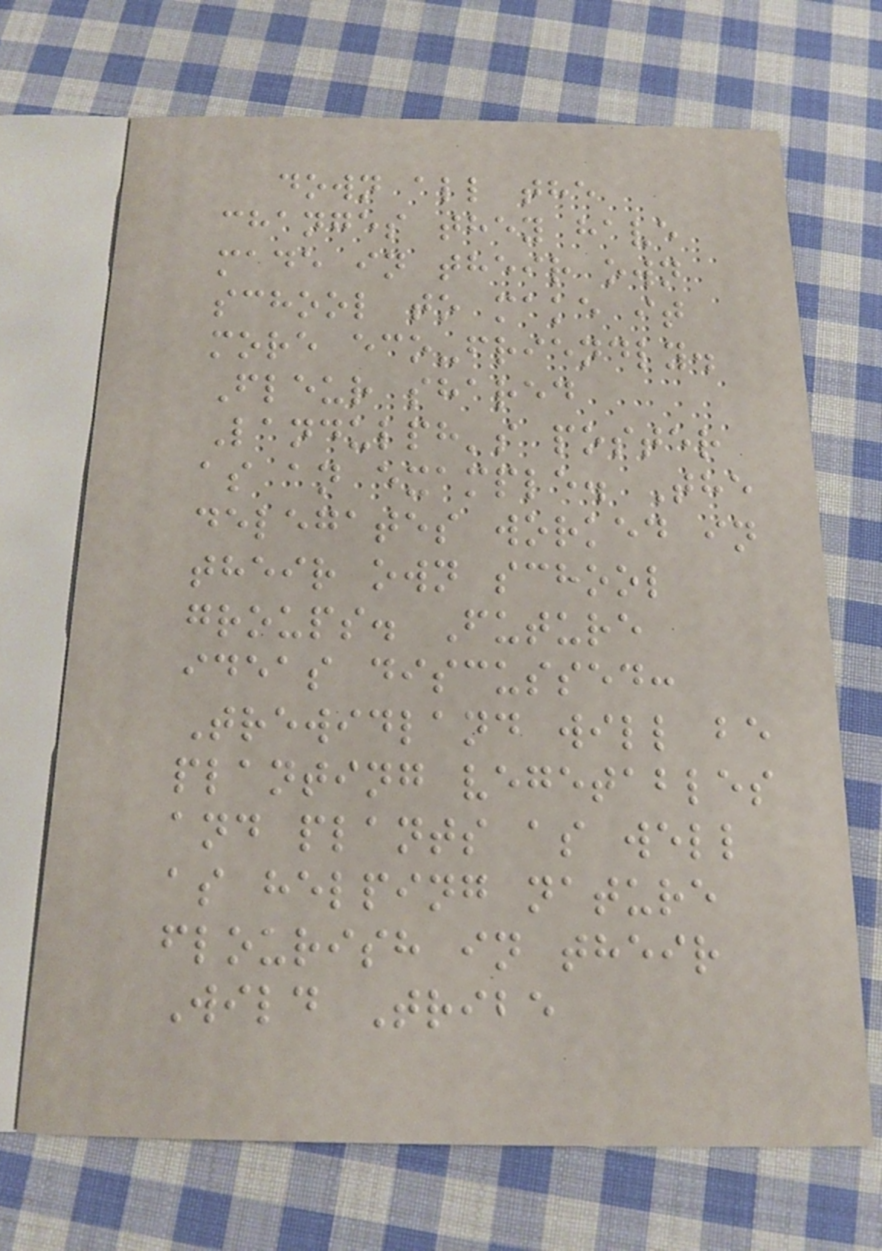down all the
changes they have
made in their own
school to make it
more eco-friendly.
Fleur shared
Landulph's poster
as an example. The
delegates worked in
their own school
groups. Future
ideas discussed:
Trewidland will be
planting vegetables
and plants as well
as helping nature
flourish in their
Wild Tribe
